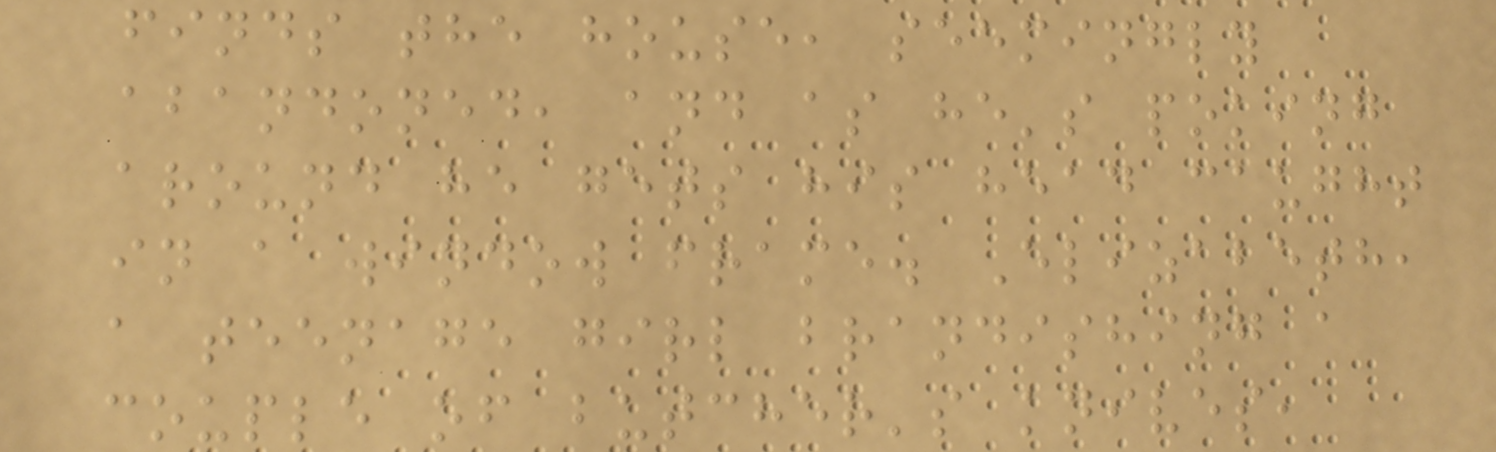finds the house, seemingly
abandoned, and as he's poking
around he gets his head caught
in a window frame. Elizabeth,
a teenage girl brandishing a
couple of butcher's knives,
